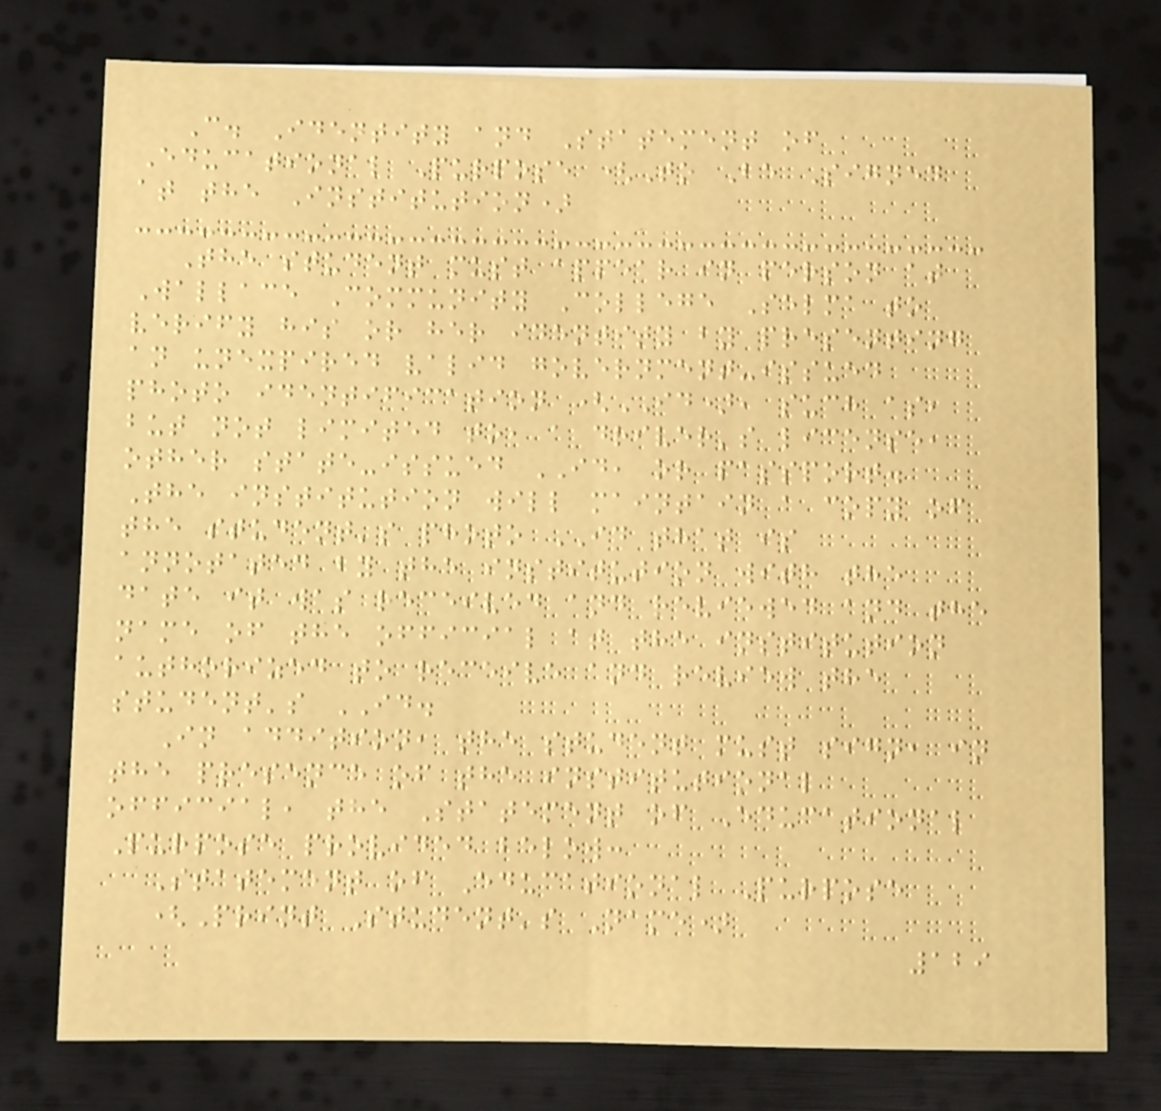C. Identity and Statement of
Educational Purpose (To Be Signed
at the Institution)
The student must appear in person at
Wallace Community College Selma to
verify his or her identity by presenting
an unexpired valid government-issued
photo identification (ID), such as,
but not limited to, a driver's license,
other state-issued ID, or passport.
The institution will maintain a copy of
the student's photo ID that is
annotated by the institution with the
date it was received and reviewed and the
name of the official at the institution
authorized to receive and review the
student's ID.
In addition, the student must sign, in
the presence of the institutional
official, the Statement of Educational
Purpose provided below:
Statement of Educational Purpose
(Print Student's Name)
129
